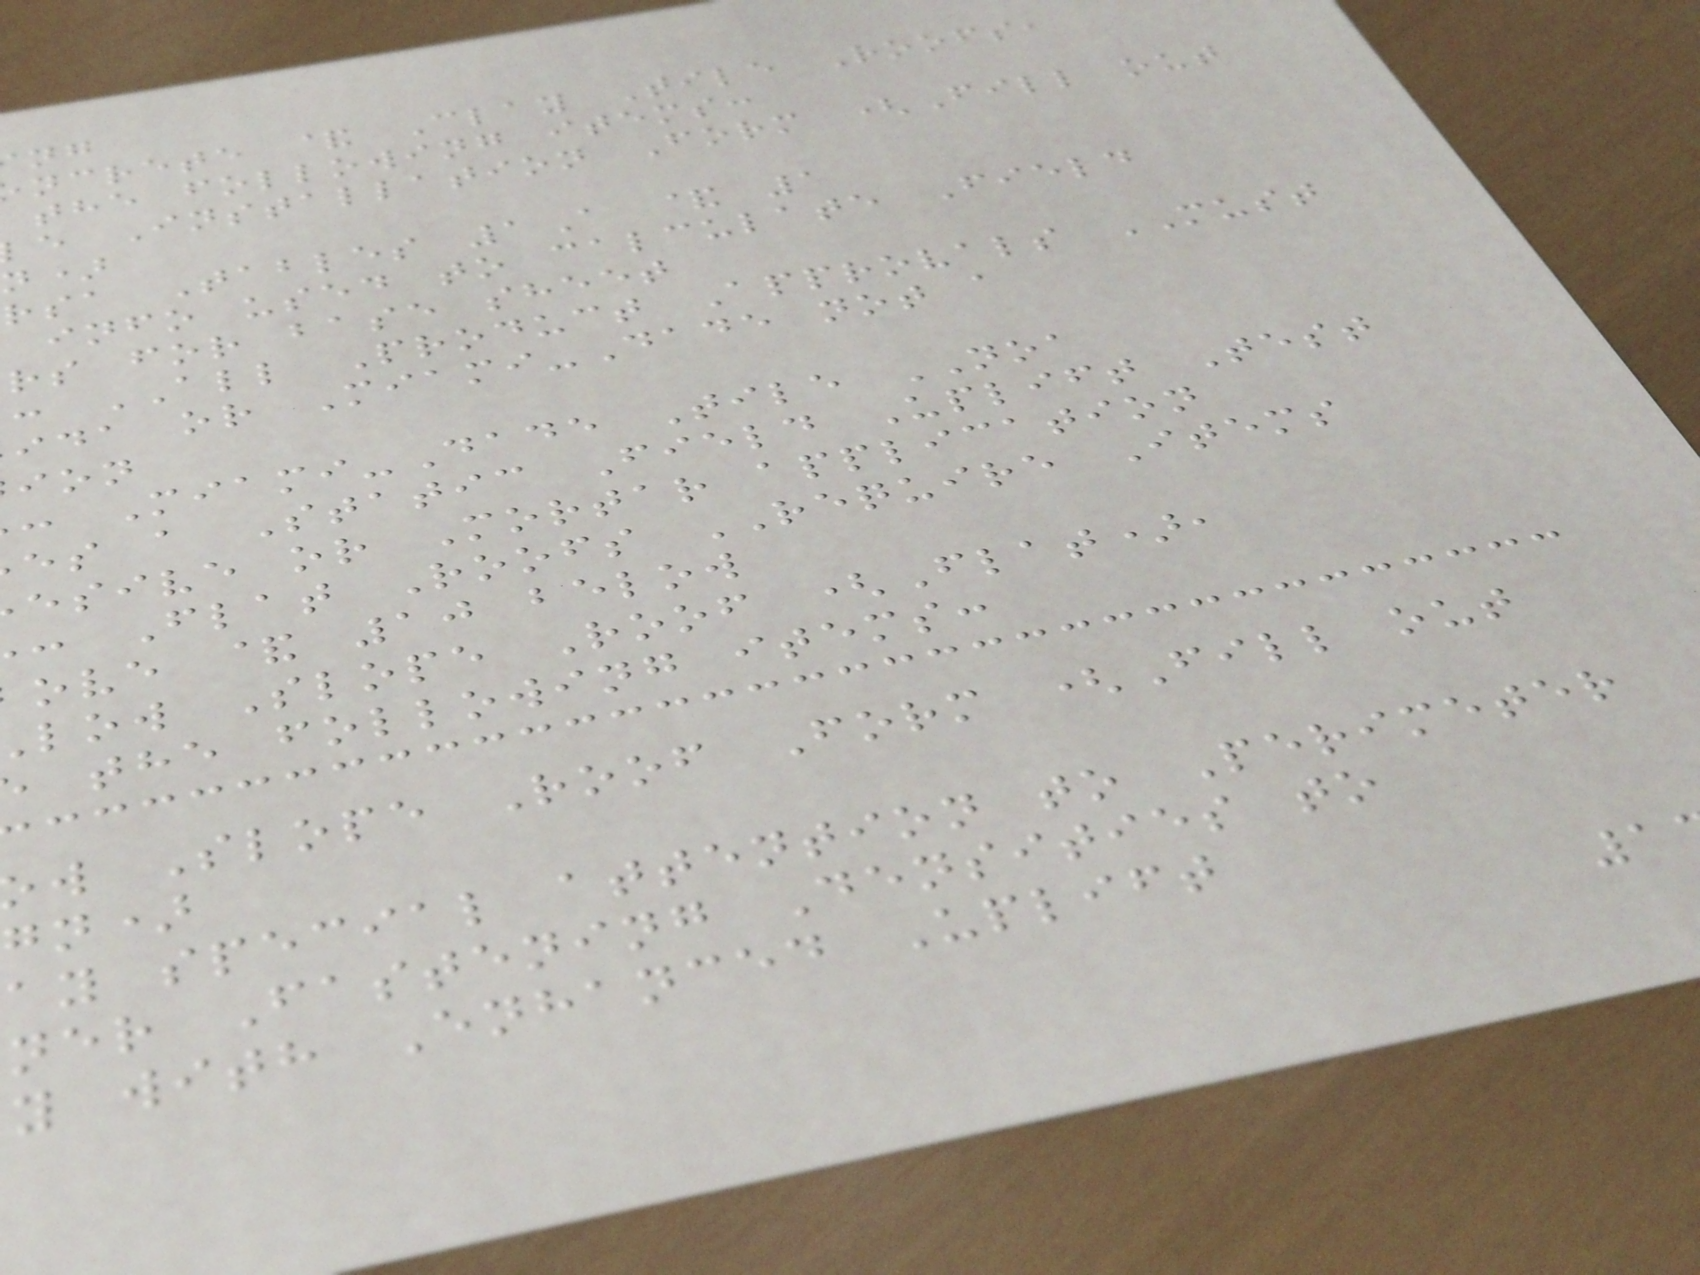ncrete & Clay Tile Roofs,
the following items:
e Installation Form (Fill out
rsa Tables 1A & 1
info used to calculate Field
rs for base sheet
: ALL Product Approvals MUST
ida or Miami-Dade not a
: Miami-Dade Tile NOA
es a Static Field Uplift Test
esive or Mortar application
: Flat Roofs REQUIRE Items
ove & 10 below
low Slope Roof (Flat),
the following items:
w Slope Roof Form (Fill out
gn)
ay special attention to Perimeter
ner Fastening Densities to
y with Enhanced Uplift
